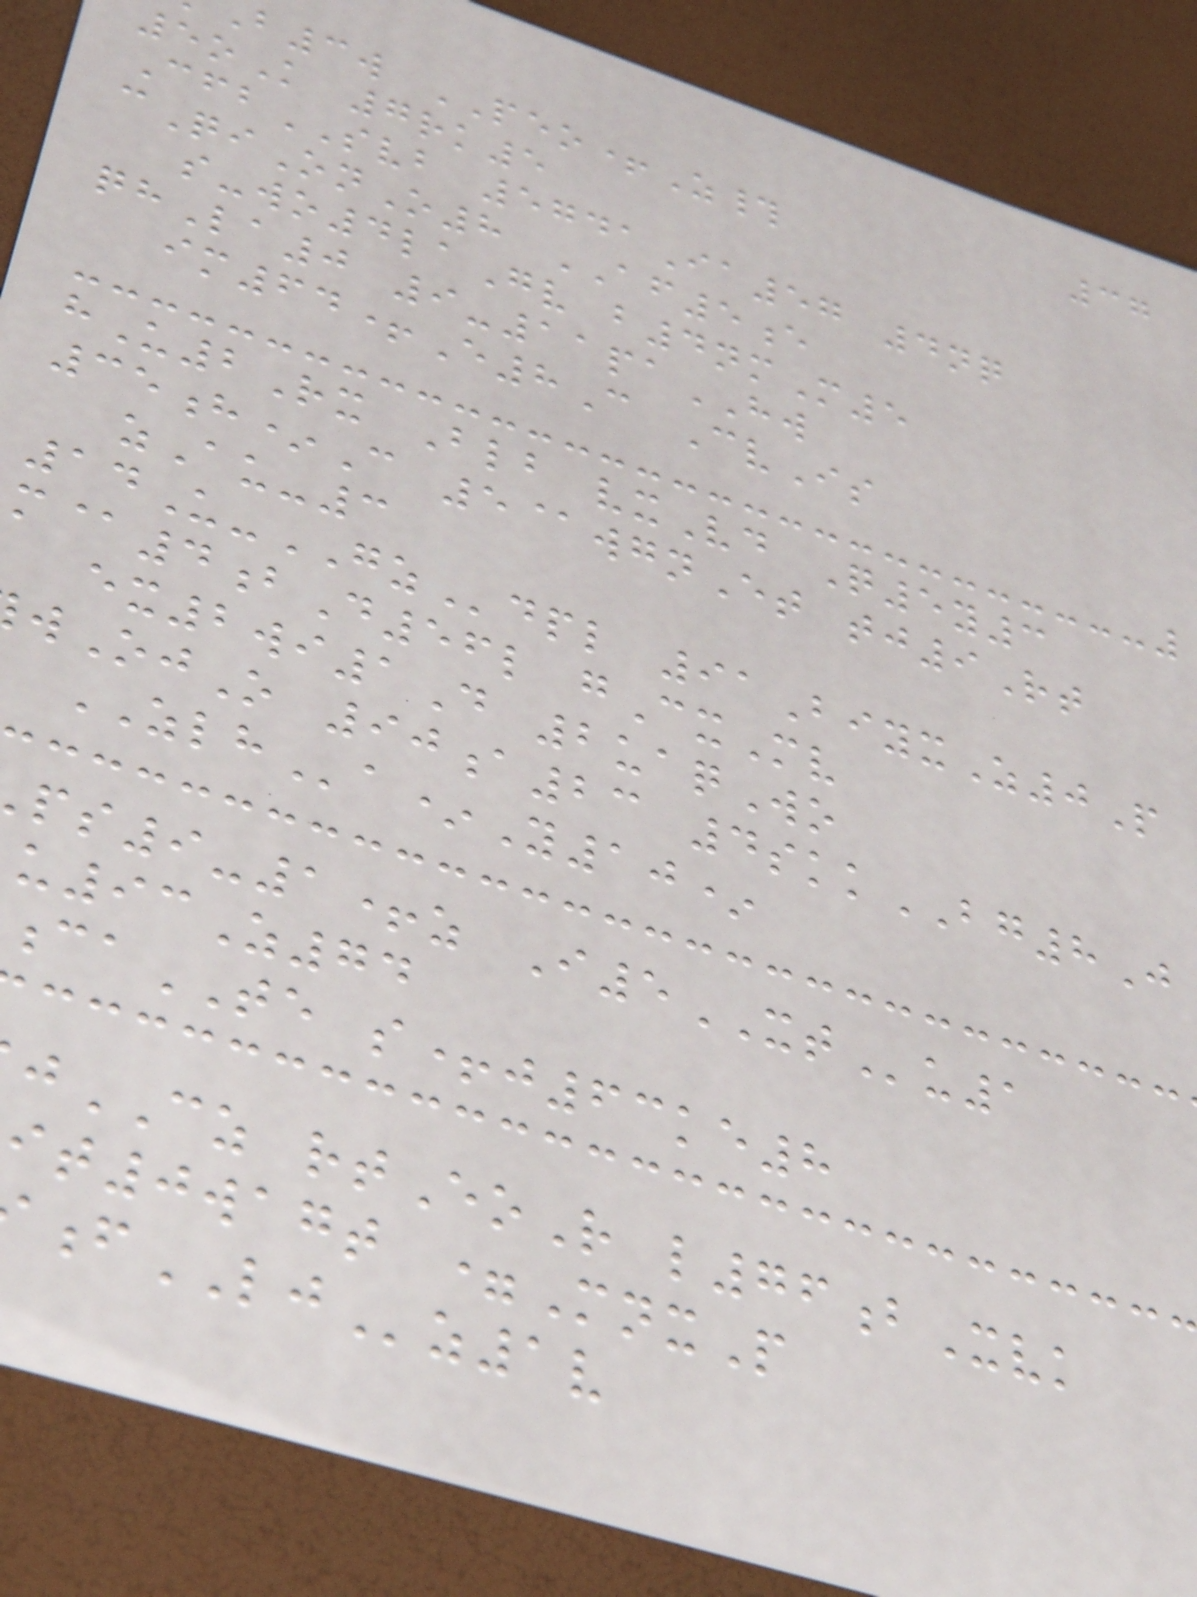37
b3w PEO+Z#
5oK 7rk5
CfbSVB 5741Ia57 4nq
cQiOnO8 AF5e
s-wo4laGv b4nmM5
qhLa0 9-11paHW
im64+E8C CvIs
hU2Rx Blb vxVd Q5y3
35h*C 5@wgnEt tj9Rt
zAu-3
14U-GZdpl 91BiyxZ0P
m@4bD56l gCxMv
ex2wi1D 2uaqWo
wOjO 90a23 4skkBG8J
ZLHa*Y10*
ps9-1+z I5XTu1
u93Z74
caTE s+j63ke8
CZ rtEoR l76bXvk
t0wagt =MnxP
fLJz1v
